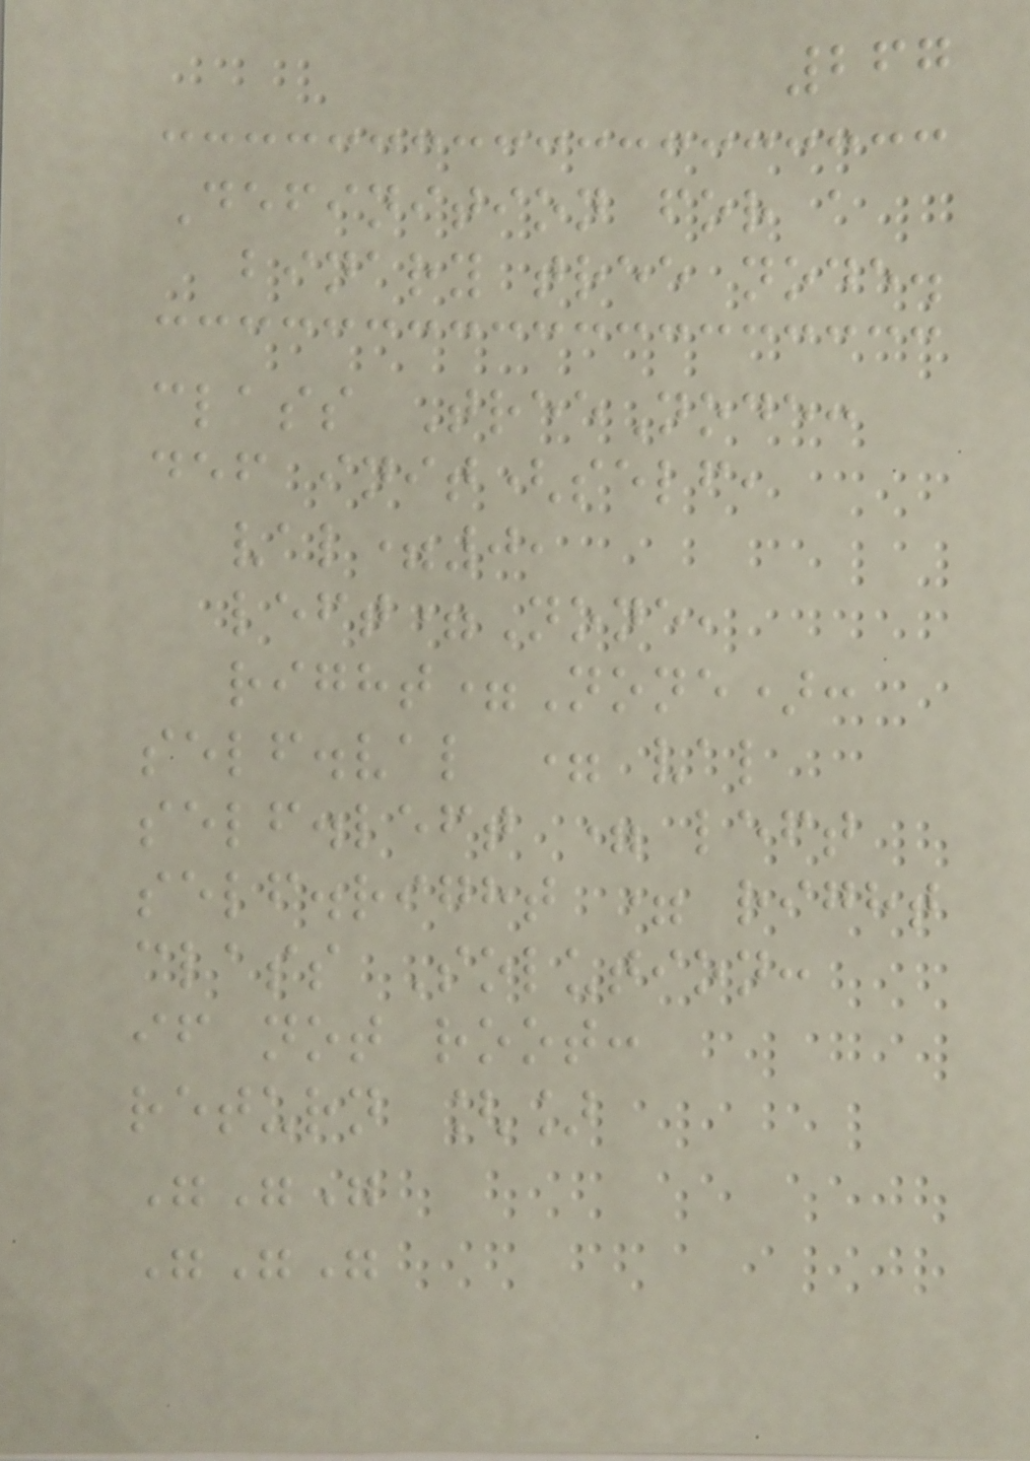267
Definition for a
binary tree node.
class TreeNode:
def init(self,
val=0,
left=None,
right=None):
self.val = val
self.left = left
self.right = right
class Solution:
if not root:
return []
"""
"""
